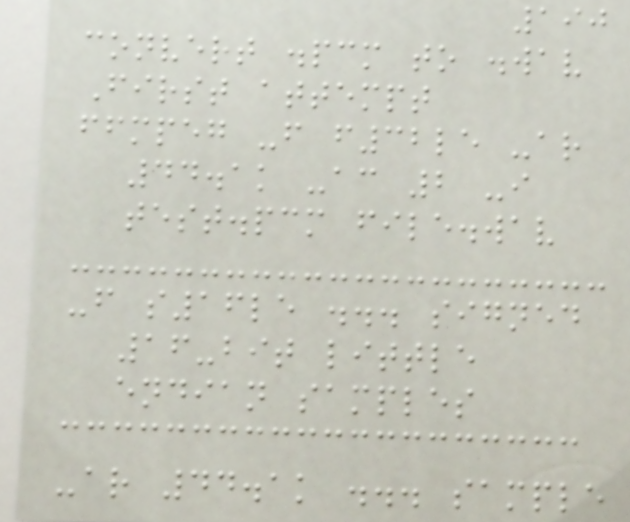190
convert .pcm to .wav
First attempt
ffmpeg -f f32le -ar
44.1k -ac 2 -i
test.pcm file.wav
-f s16le ... signed
16-bit little
endian samples
-ar 44.1k ... sample
